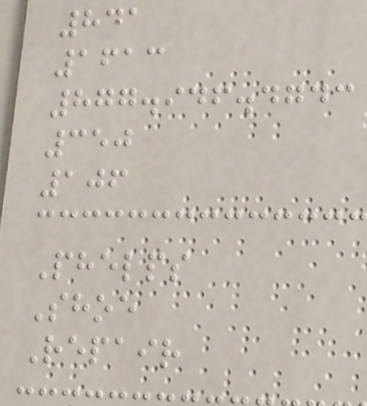841
1613
877.946.4743
350
106
Phelps
Shoe
Repair
